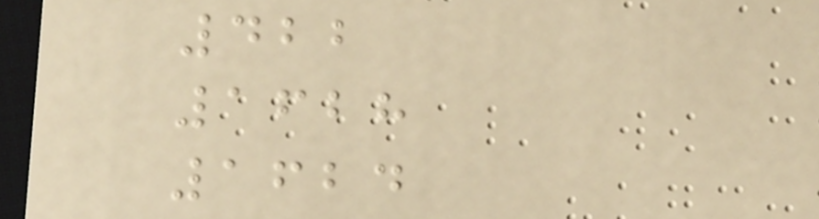422
1628
1624
